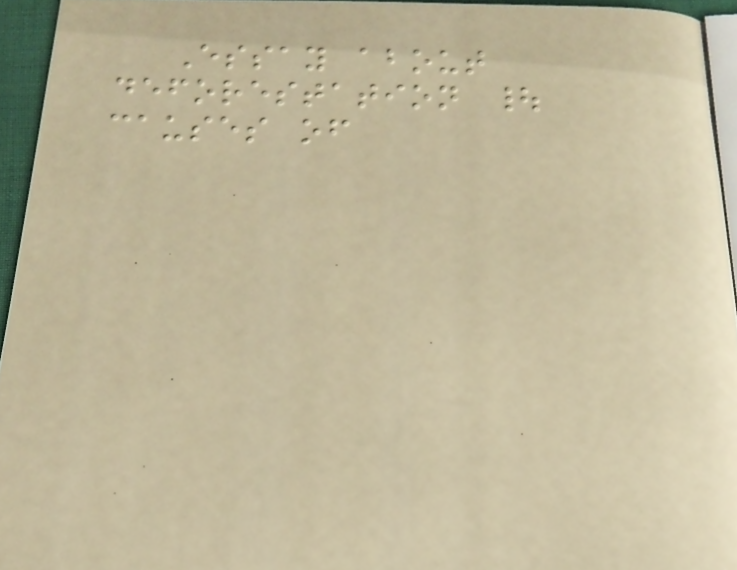Essay about
deforestation |
causes of
